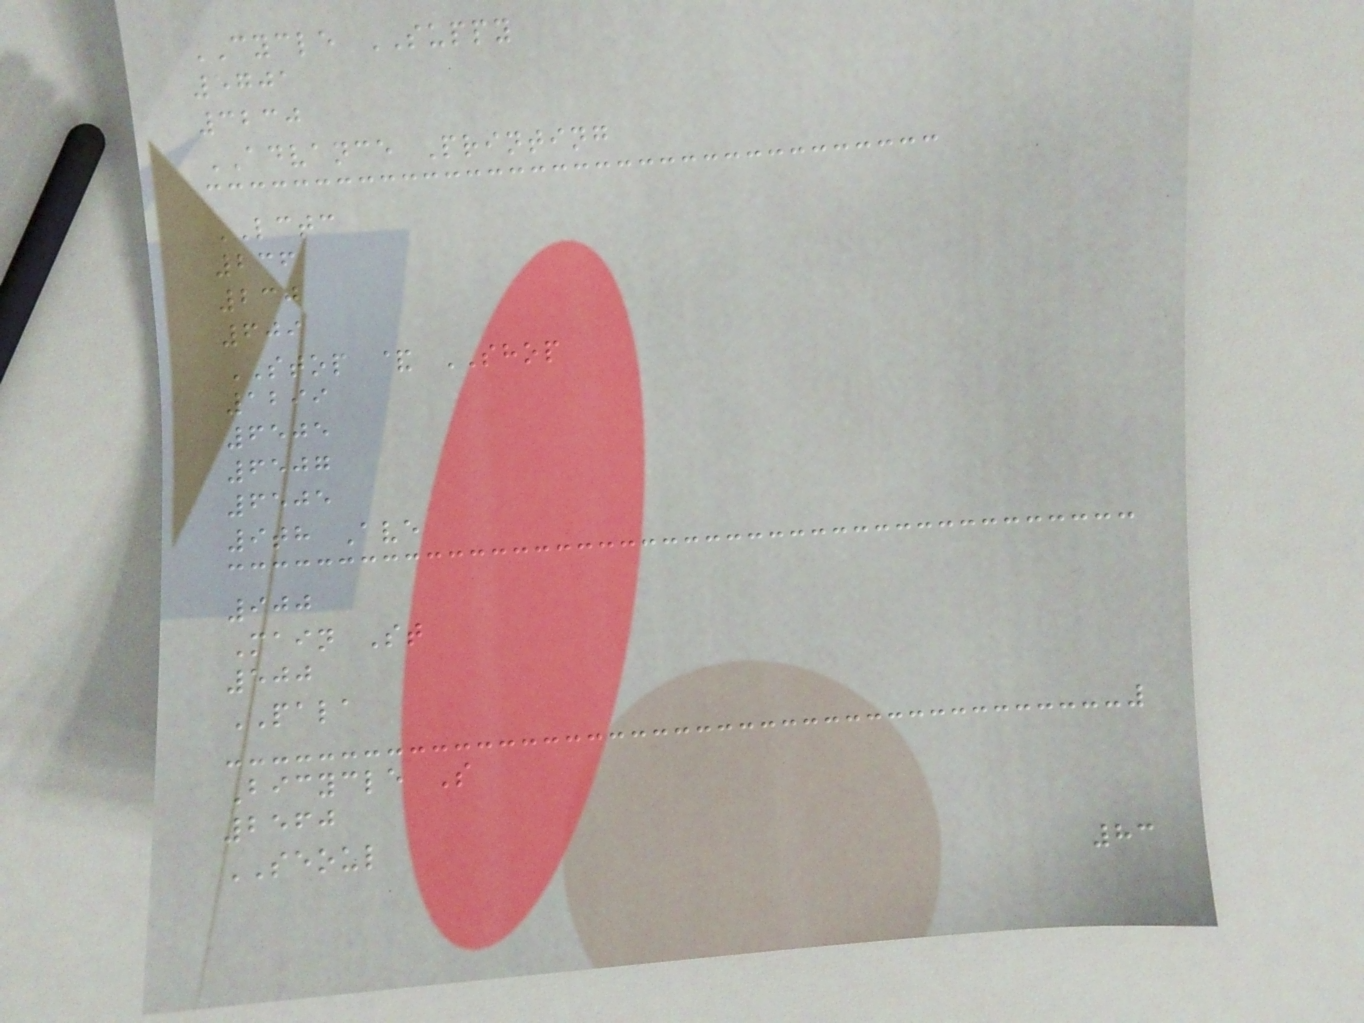CYCLE SUPPY
5701
3230
ADVANCE Printing
LCTC
236
230
609
STOP & SHOP
1299
6505
6507
6505
9th Ave
900
Main St
500
PALA
Bicycle S
2560
SEOUL
83
